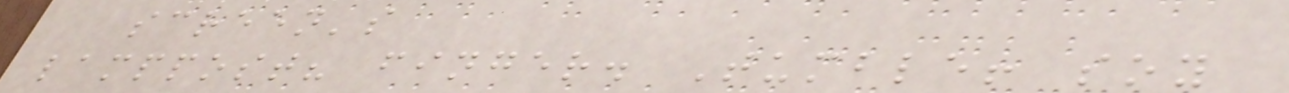screen's
lamppost? finger. Tumble! soy
